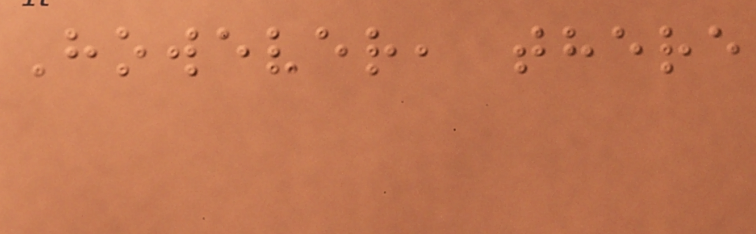However, there
